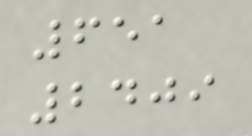651
2409
